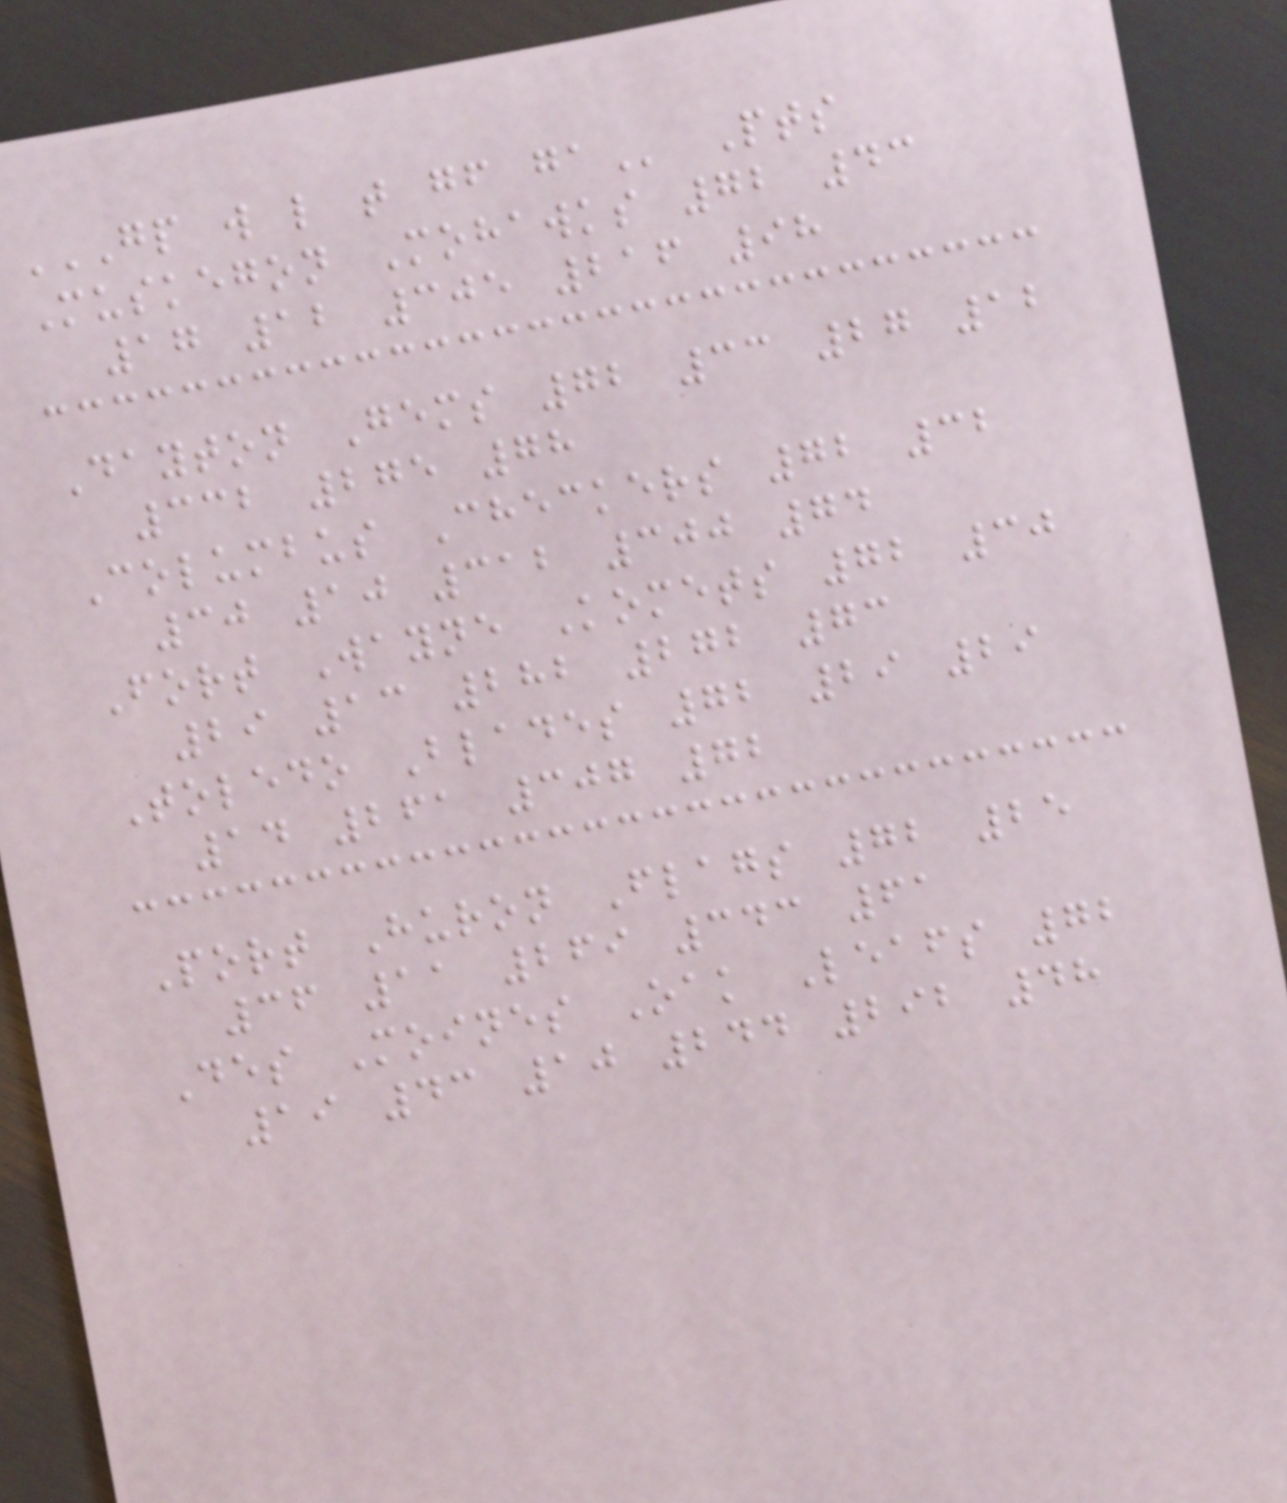GP W L T GF GA Pts
Muskegon Mohawks 72 43
17 12 305 216 98
Dayton Gems 72 33 27 12
332 275 78
Columbus Checkers 72 32
30 10 312 300 74
Fort Wayne Komets 72 30
29 13 282 272 73
Toledo Blades 72 29 29
14 261 307 72
Port Huron Flags 72 25
36 11 269 343 61
Des Moines Oak Leafs 72
19 43 10 244 292 48
